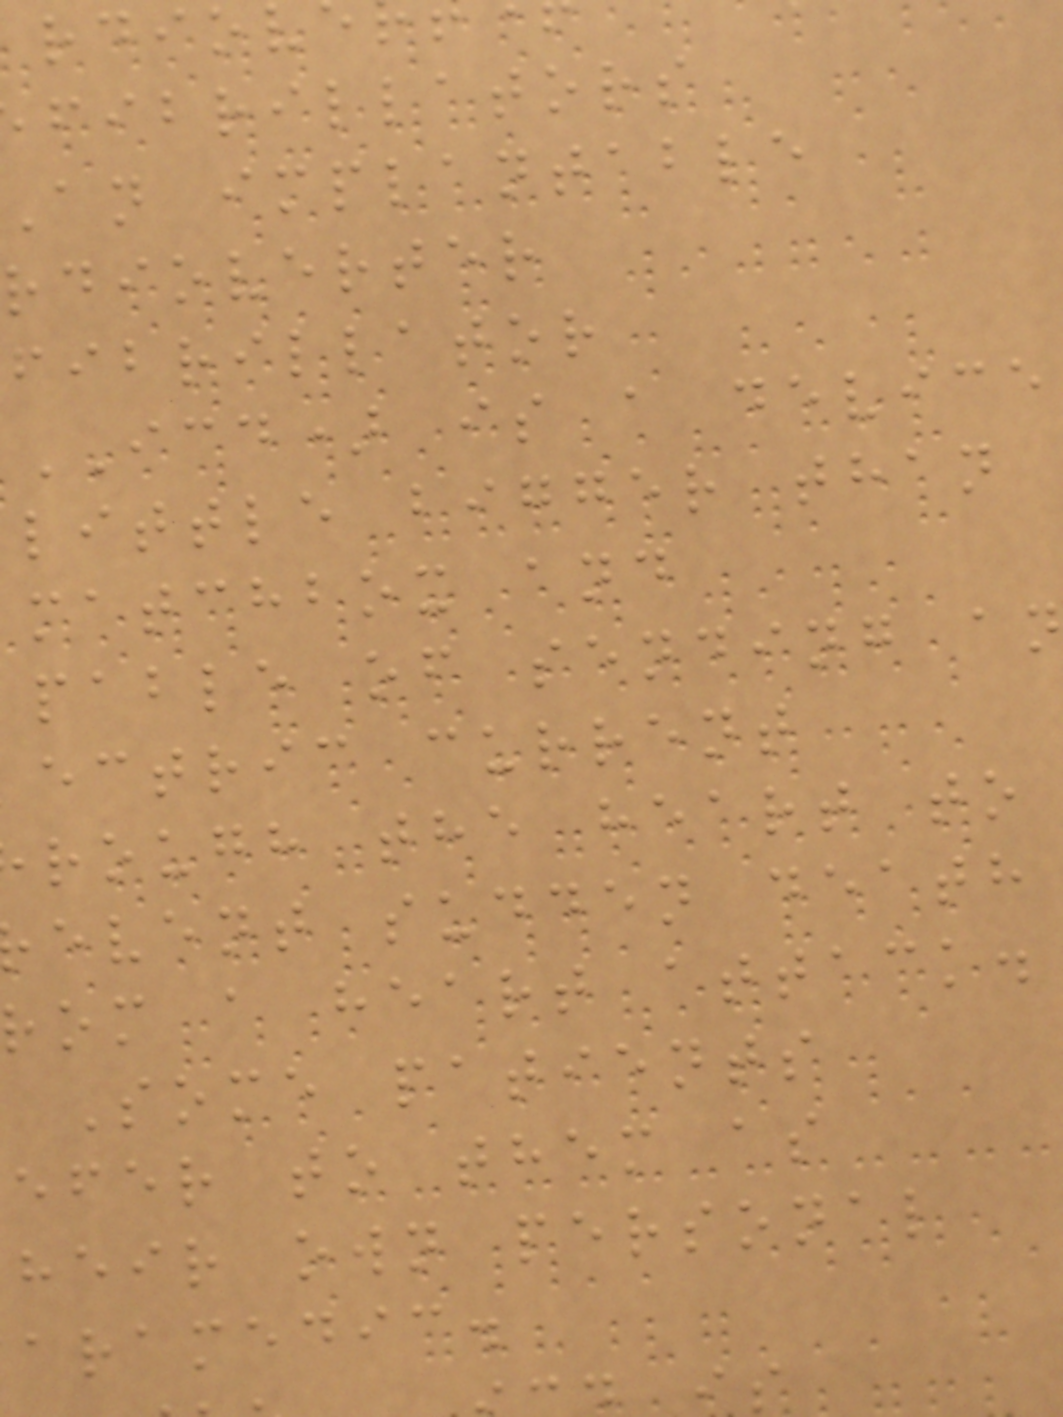fibrillators
an implantable
rdioverter
fibrillator
ICD) is a device
little bigger than
matchbox and
pable of sending an
ectric current
rough the heart to
event sudden death
rom a heart attack.
Some patients
efer to them as
heir own personal
aramedic.
